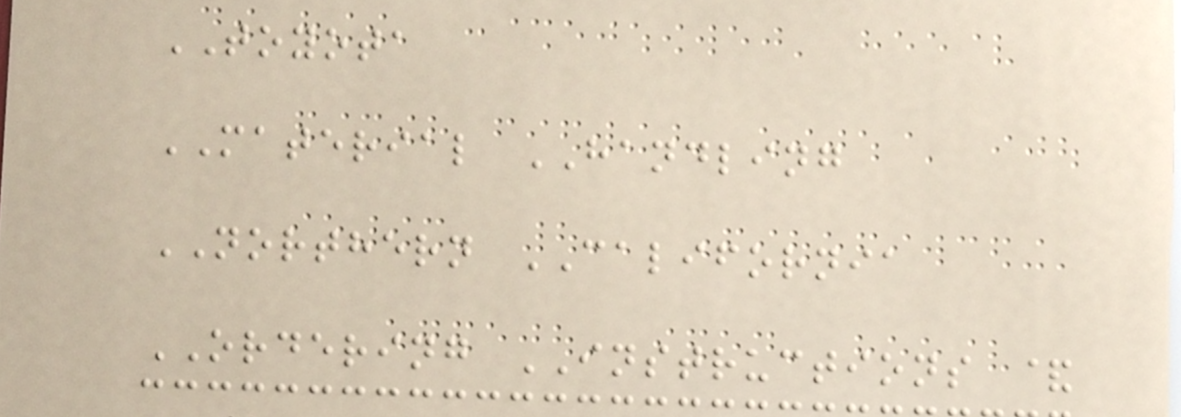TOYOTA
MATERIAL HANDLING
NORTHERN CALIFORNIA
ORDERING INSTRUCTIONS &
